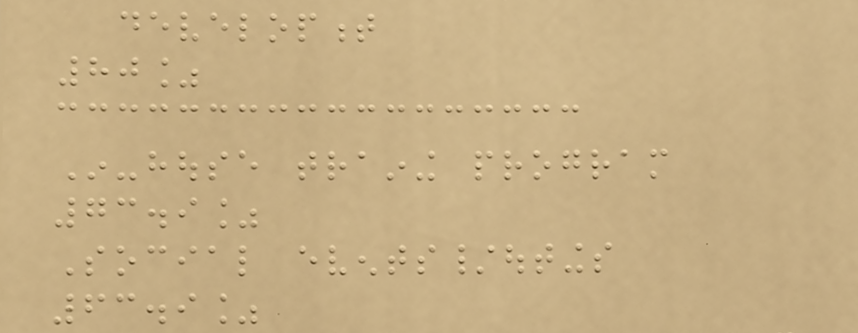development
80%
In-house training program
73.9%
Social events/outings
63.9%
